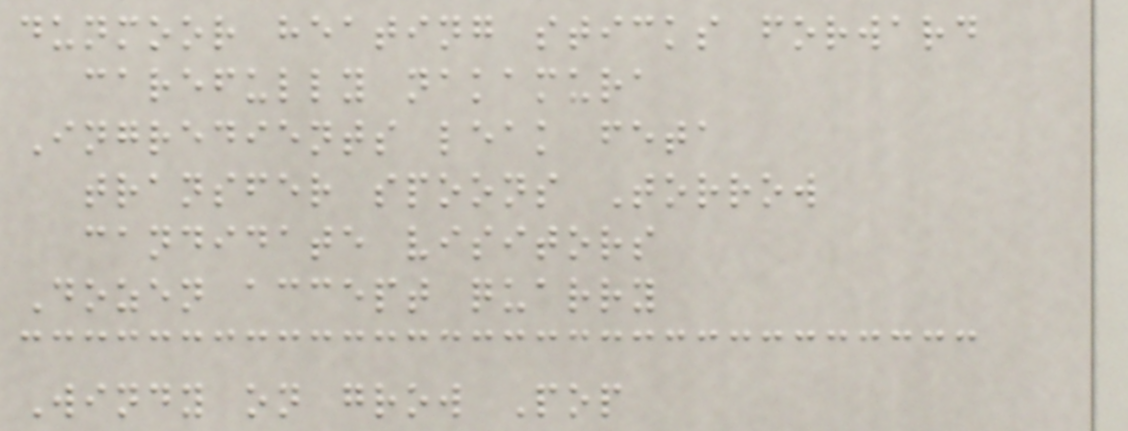dunmoor heating sticks forward
carefully nakamura
Ingredients leak feta
transfer spoons Torrow
candidate visitors
Dozen accept quarry
Windy on grow Pop
